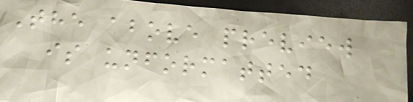The above preview
is unformatted
